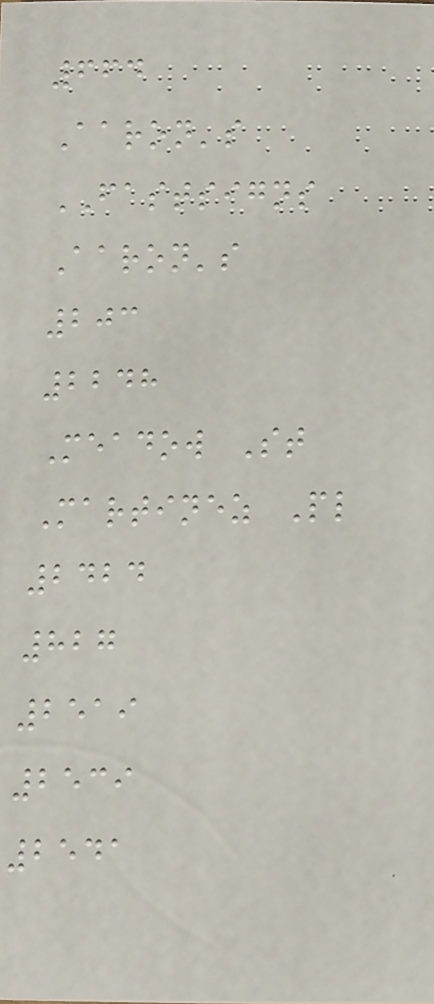664
Aaron's
FASTSIGNS
Aaron's
203
2248
Meadow St
Martinez Pl
2424
827
2519
2539
2541
